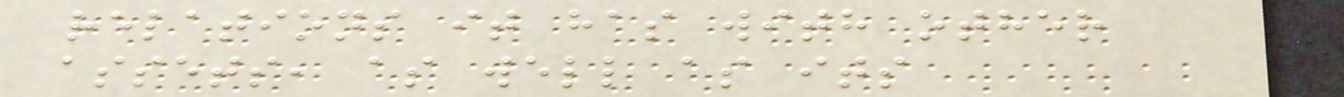relations it has with other
assets, as well as its
